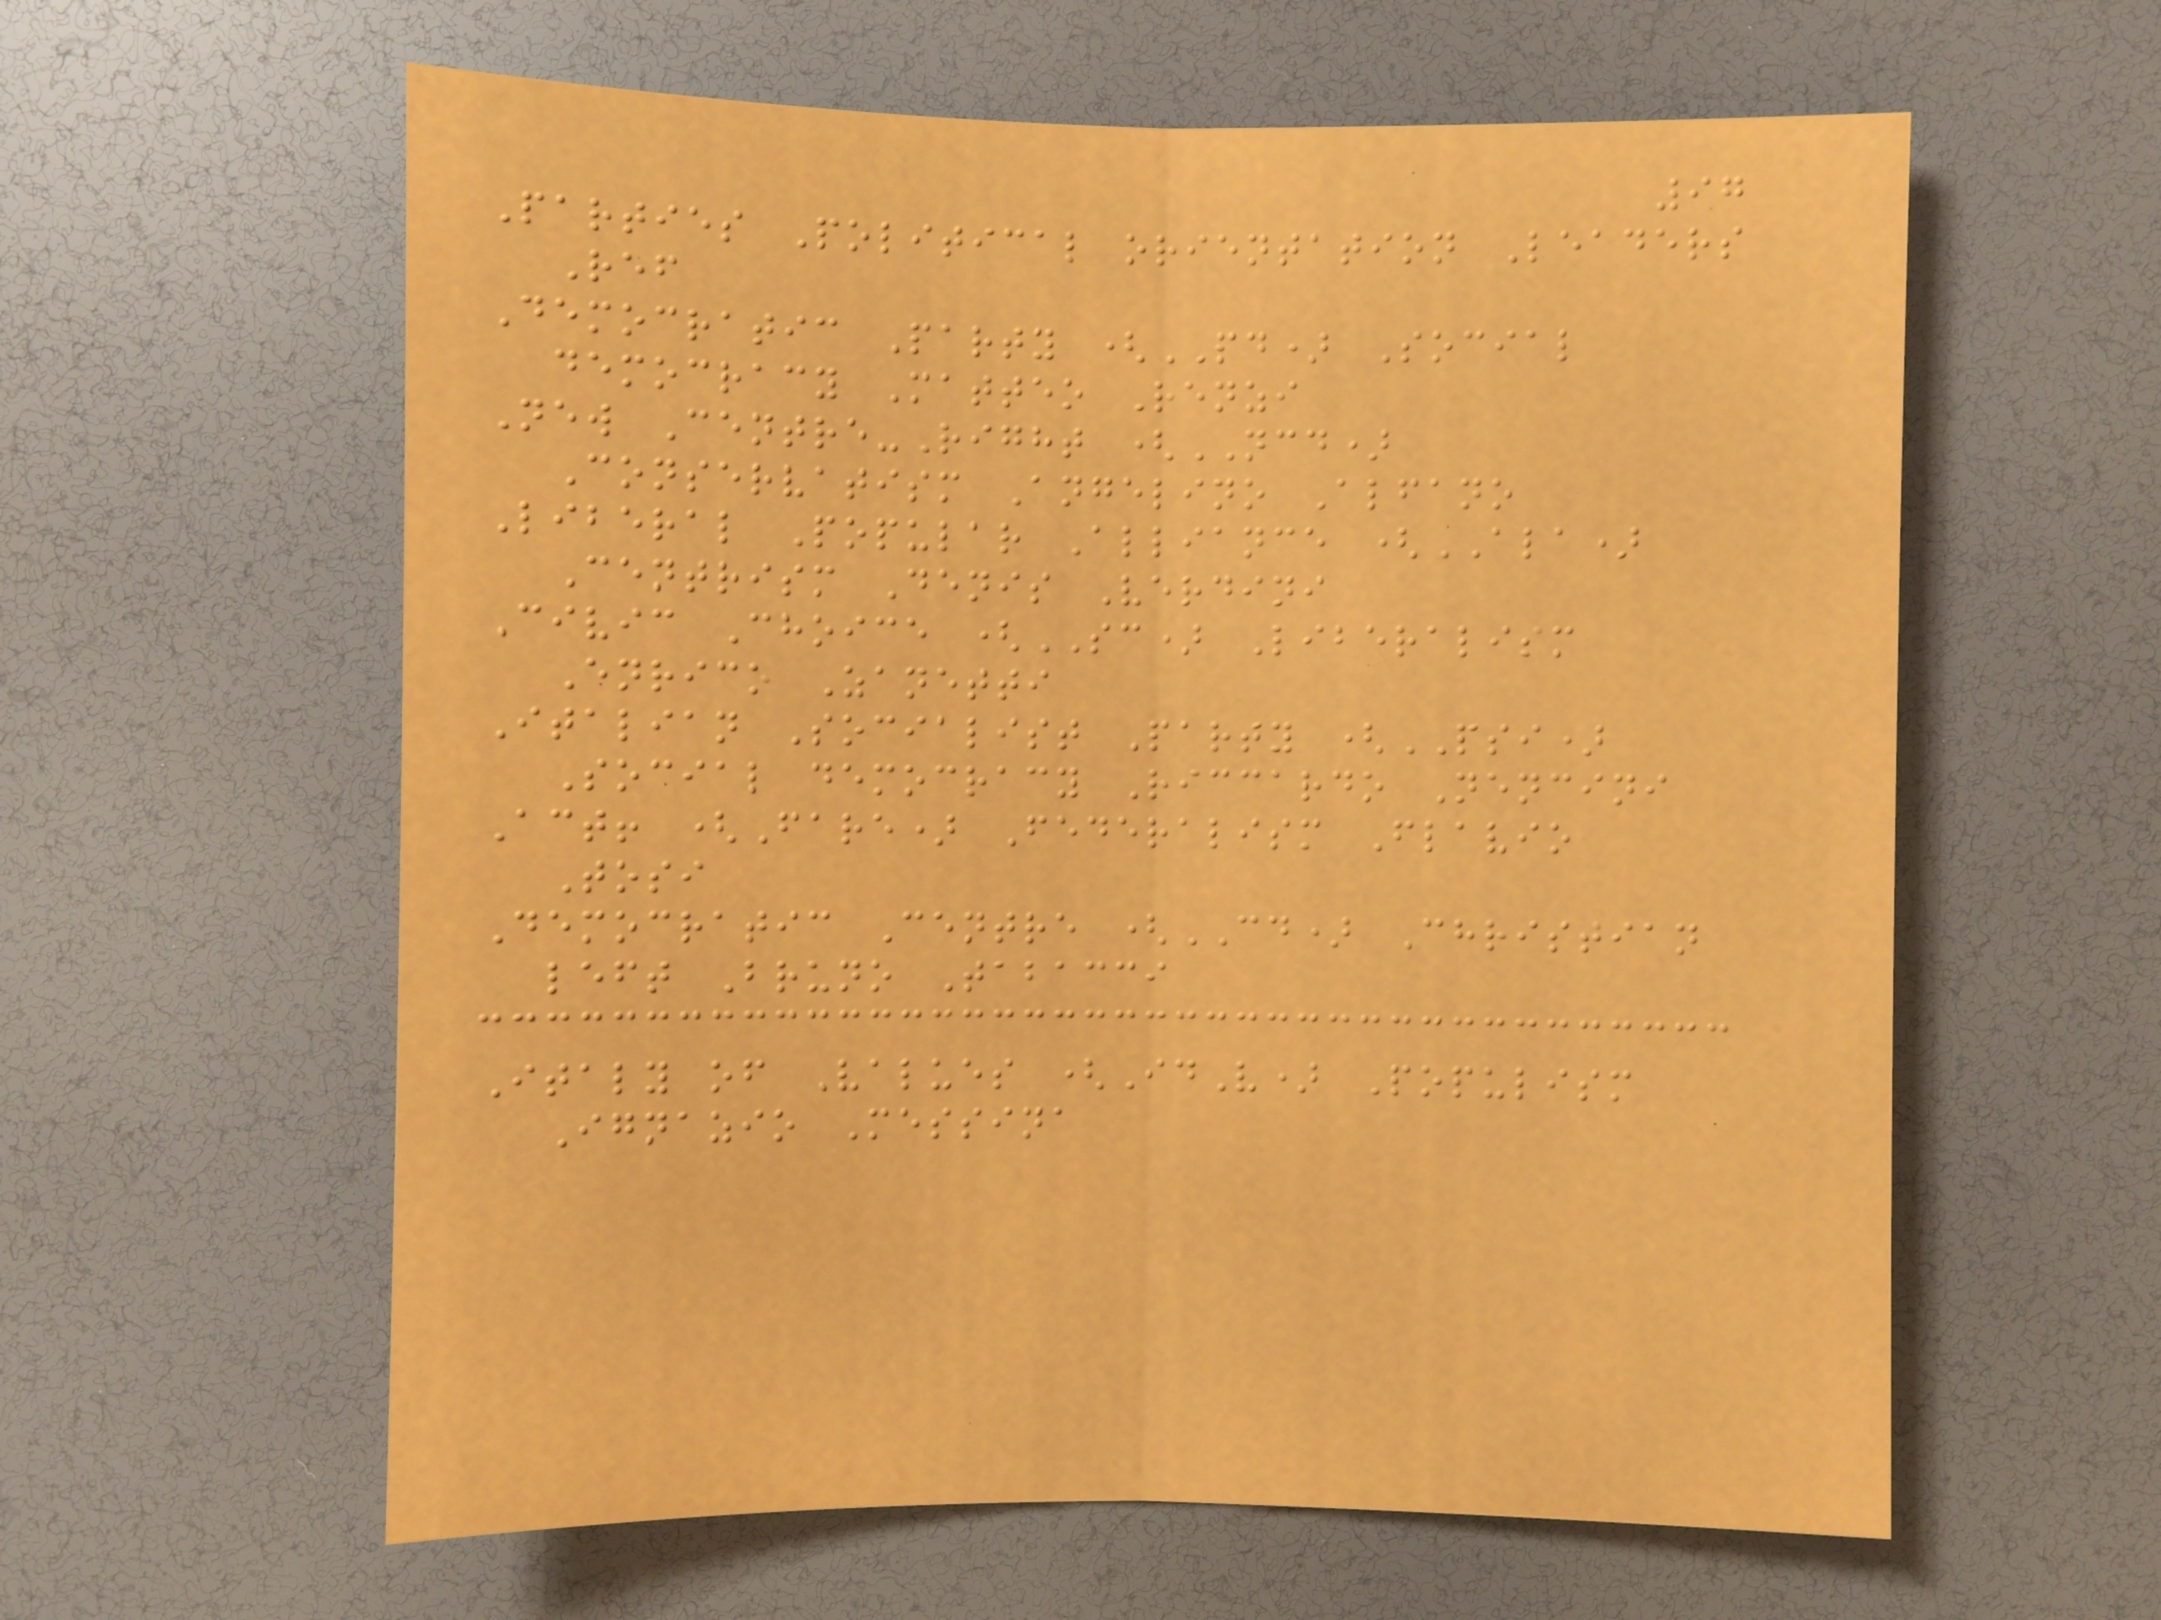97
Parties Political orientation Leaders
Ref
Democratic Party (PD) Social
democracy Matteo Renzi
New Centre-Right (NCD)
Conservatism Angelino Alfano
Liberal Popular Alliance (ALA)
Centrism Denis Verdini
Civic Choice (SC) Liberalism
Enrico Zanetti
Italian Socialist Party (PSI)
Social democracy Riccardo Nencini
Act! (Fare) Federalism Flavio
Tosi
Democratic Centre (CD) Christian
left Bruno Tabacci
Italy of Values (IdV) Populism
Ignazio Messina
